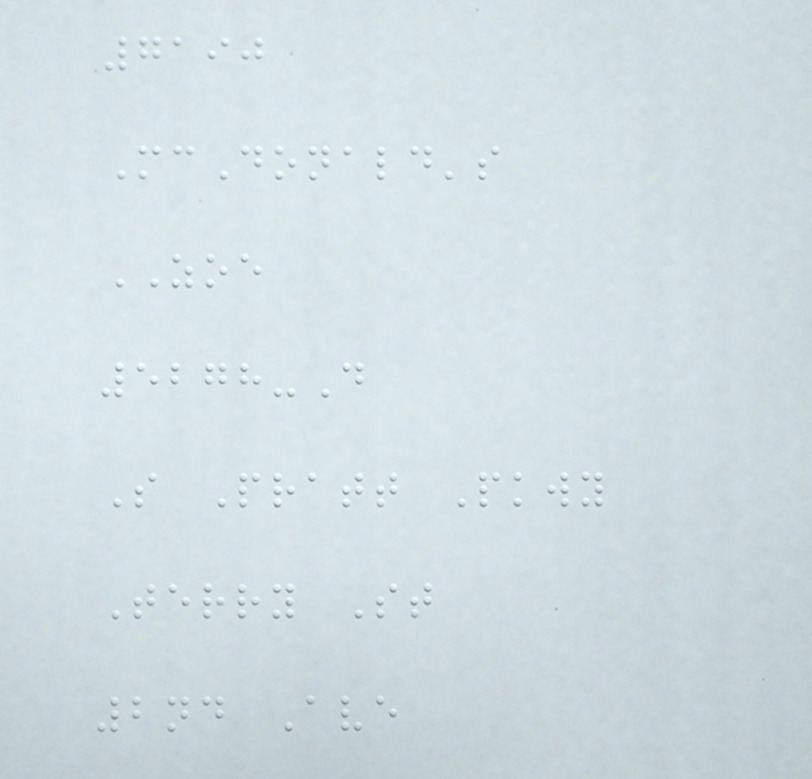7190
McDonald's
ZOE
5278-D
S Pratt Pkwy
Terry St
2nd Ave
